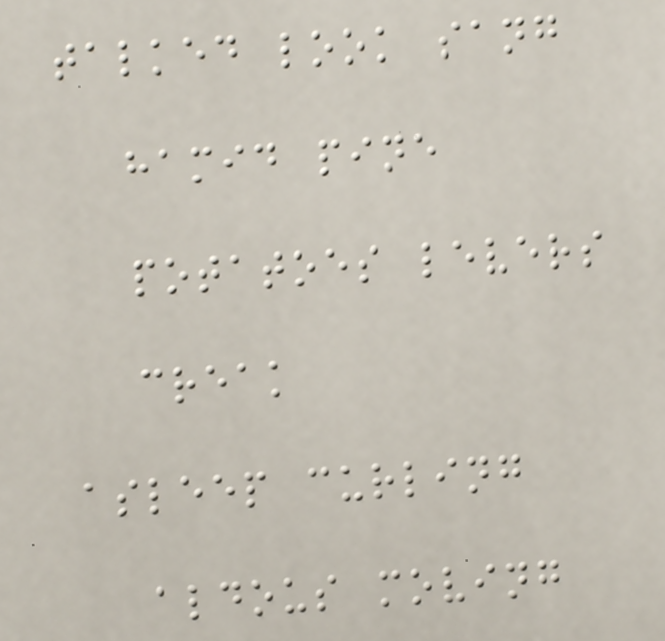talked look sang
hamid pine
potatoes levers
creak
asleep curling
aldous moving
